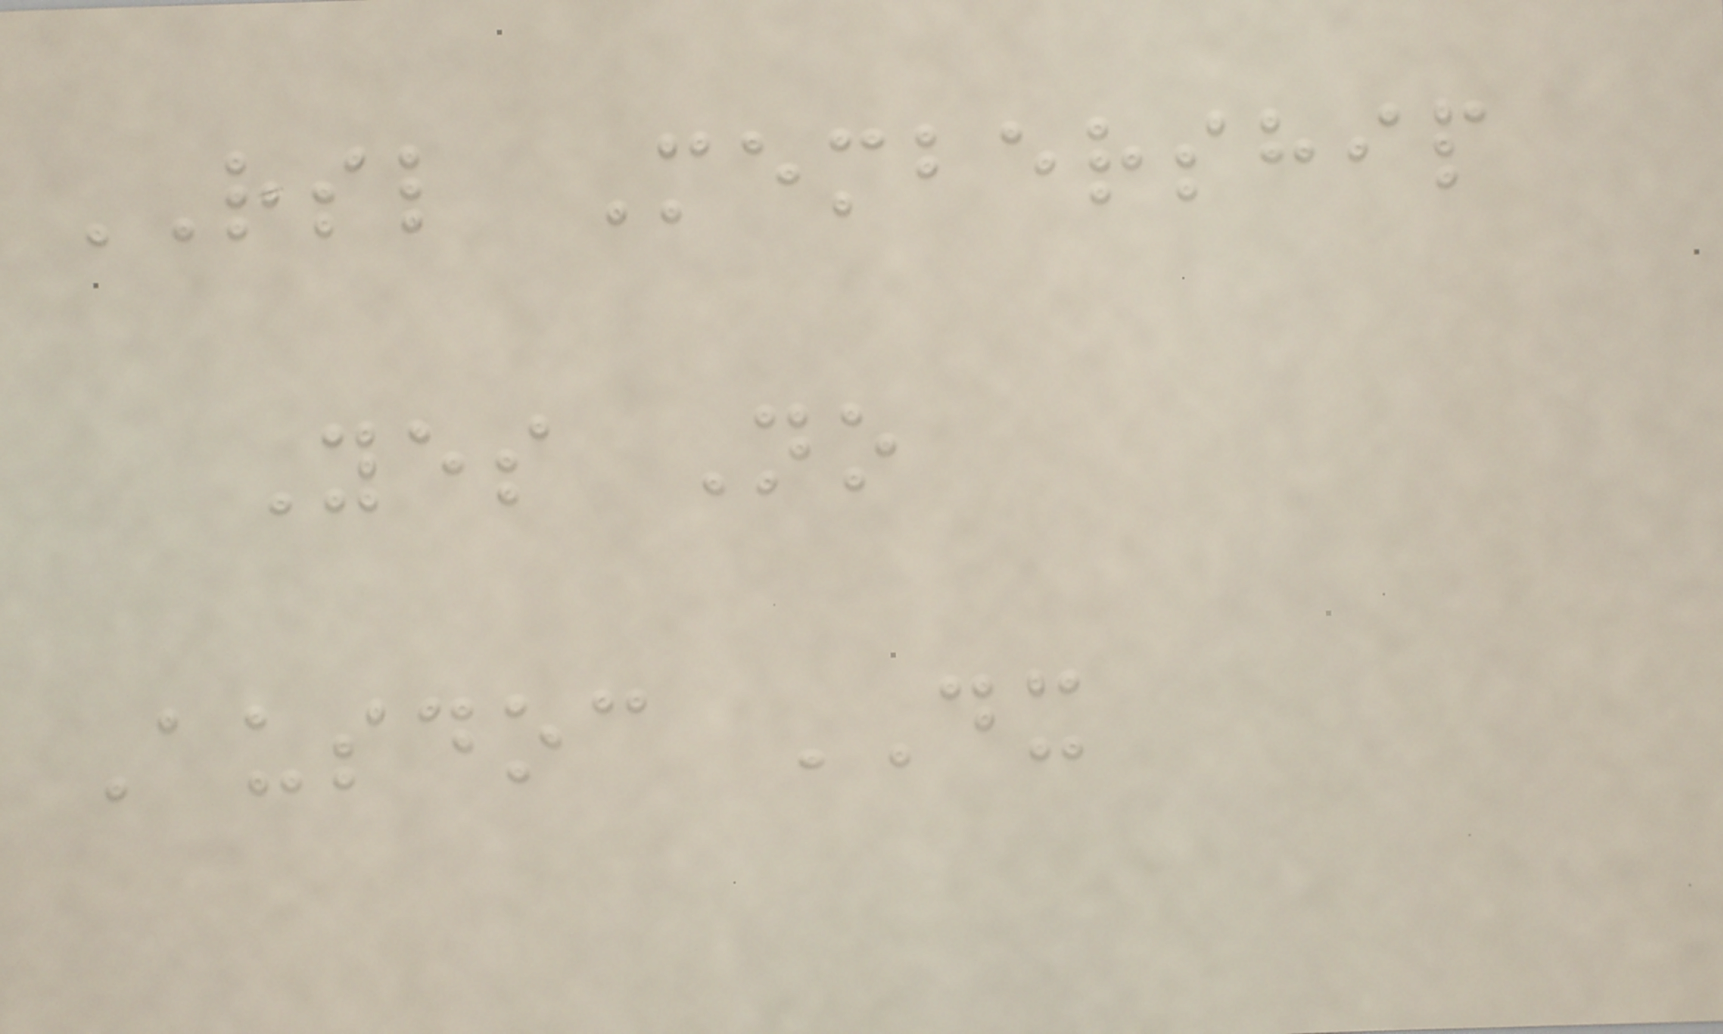RSL Membership
Yes No
Ausdoc DX
